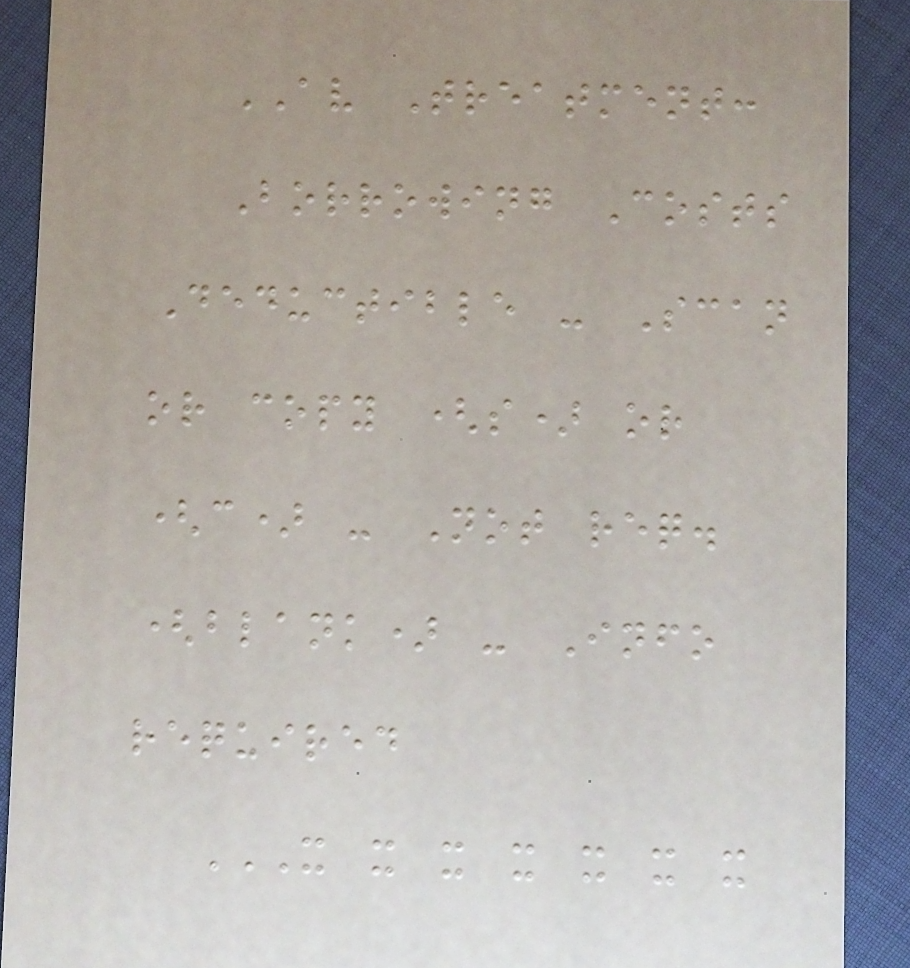AV Treatment:
Borrowing Costs
Deductible - Scan
or copy (s) or
(c) - Not req.
(blank) - Info
required
X X X X X X X
